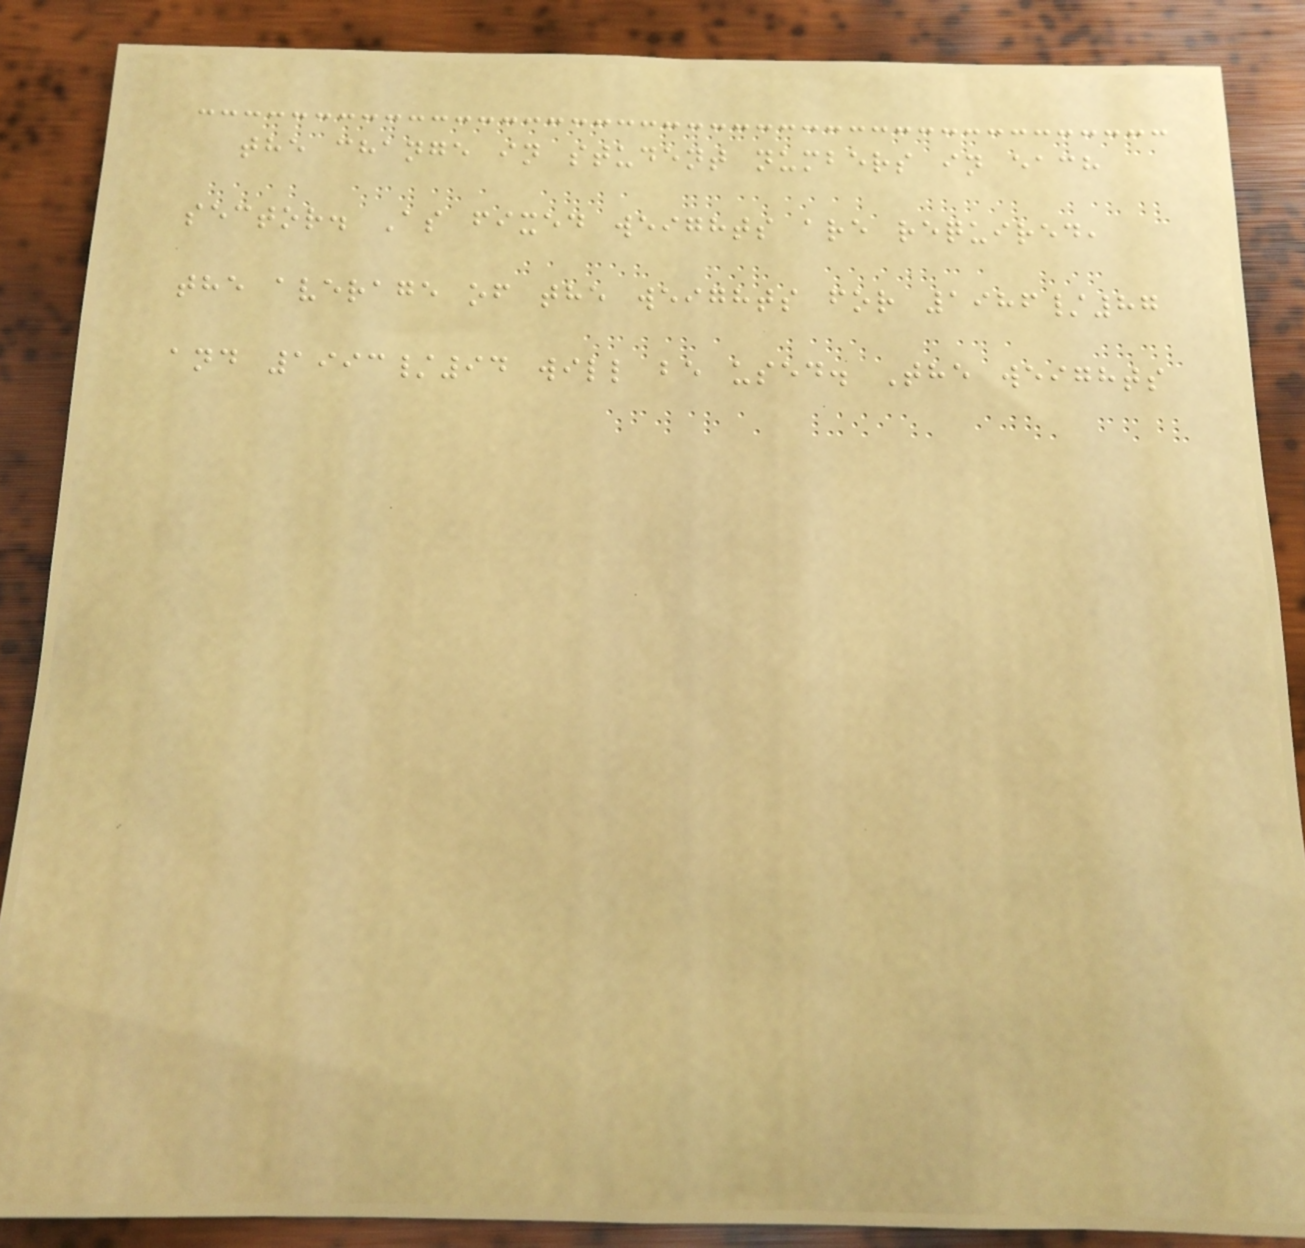the change in student numbers in each
sector. As fixed weights are required,
the average of the weights for 1986/87
and 1993/94 will be used. The weights
